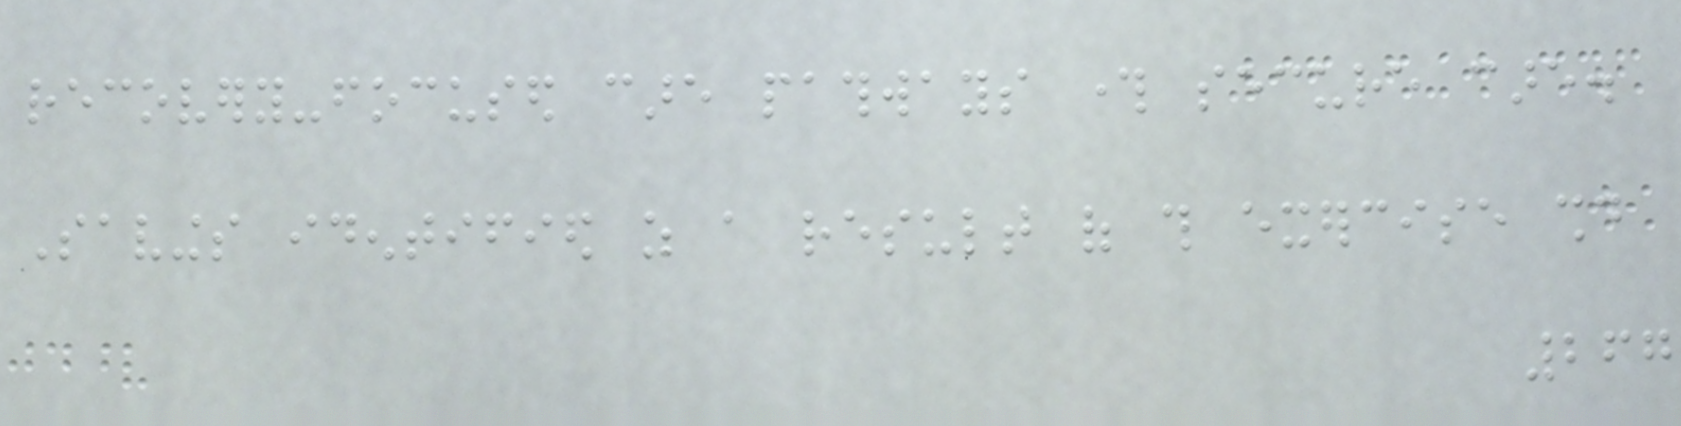recovery-focused care pathways through secure care.
Savings identified as a result of this exercise should
267
